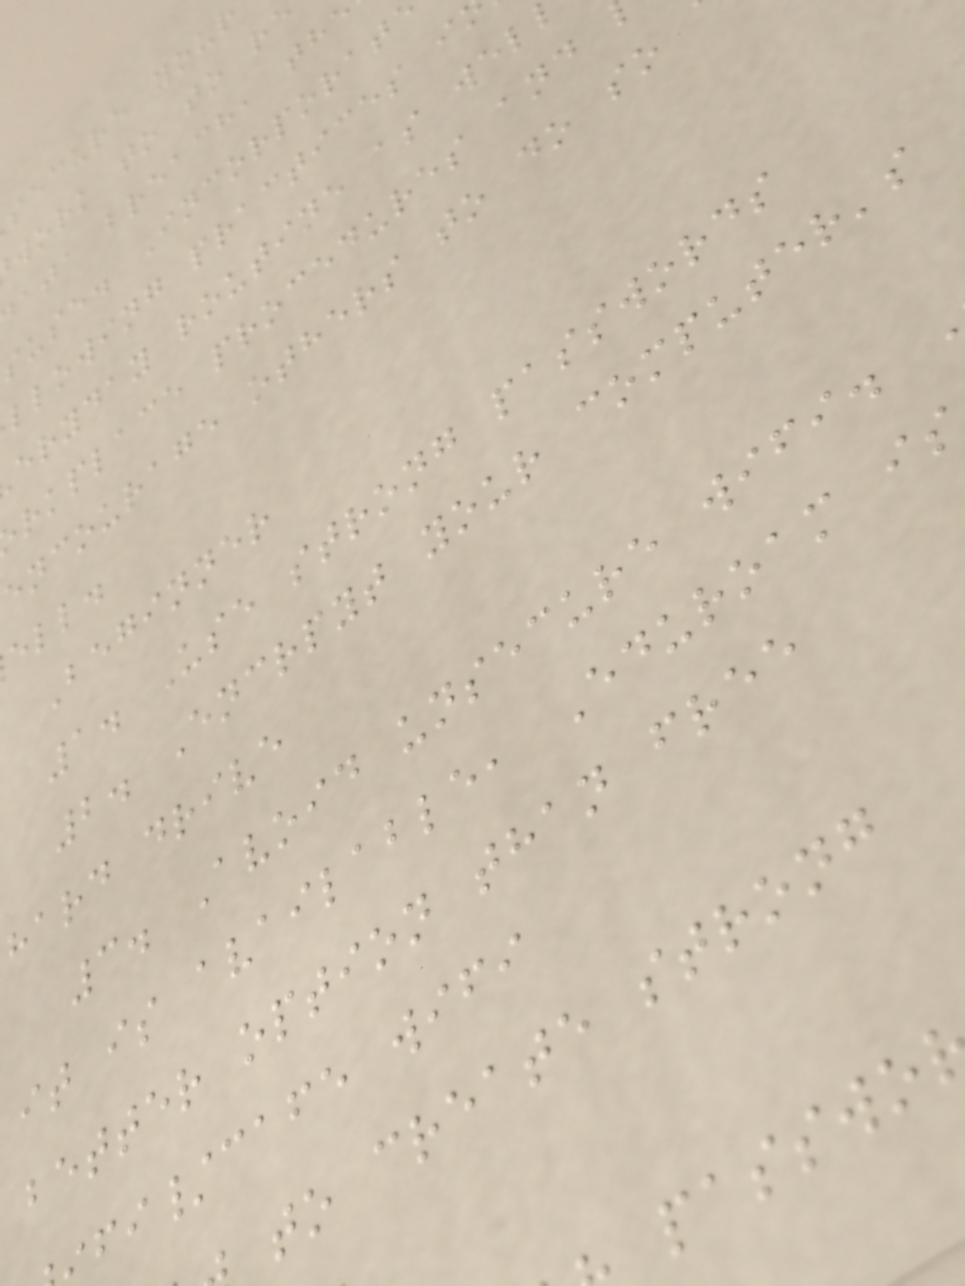secure your
work to to re
ata breach, th
suse. Incorporat
llowing practices i
eryday routine as wel
rkplace procedures and
encourage others to do so
ell.
Beginner
1. Use strong passwords
2. Encrpyt your computer's
hard drive
3. Avoid unsecure wifi.
it is available, Eduroam is
better option than free
fi/cafe wifi
to create strong
